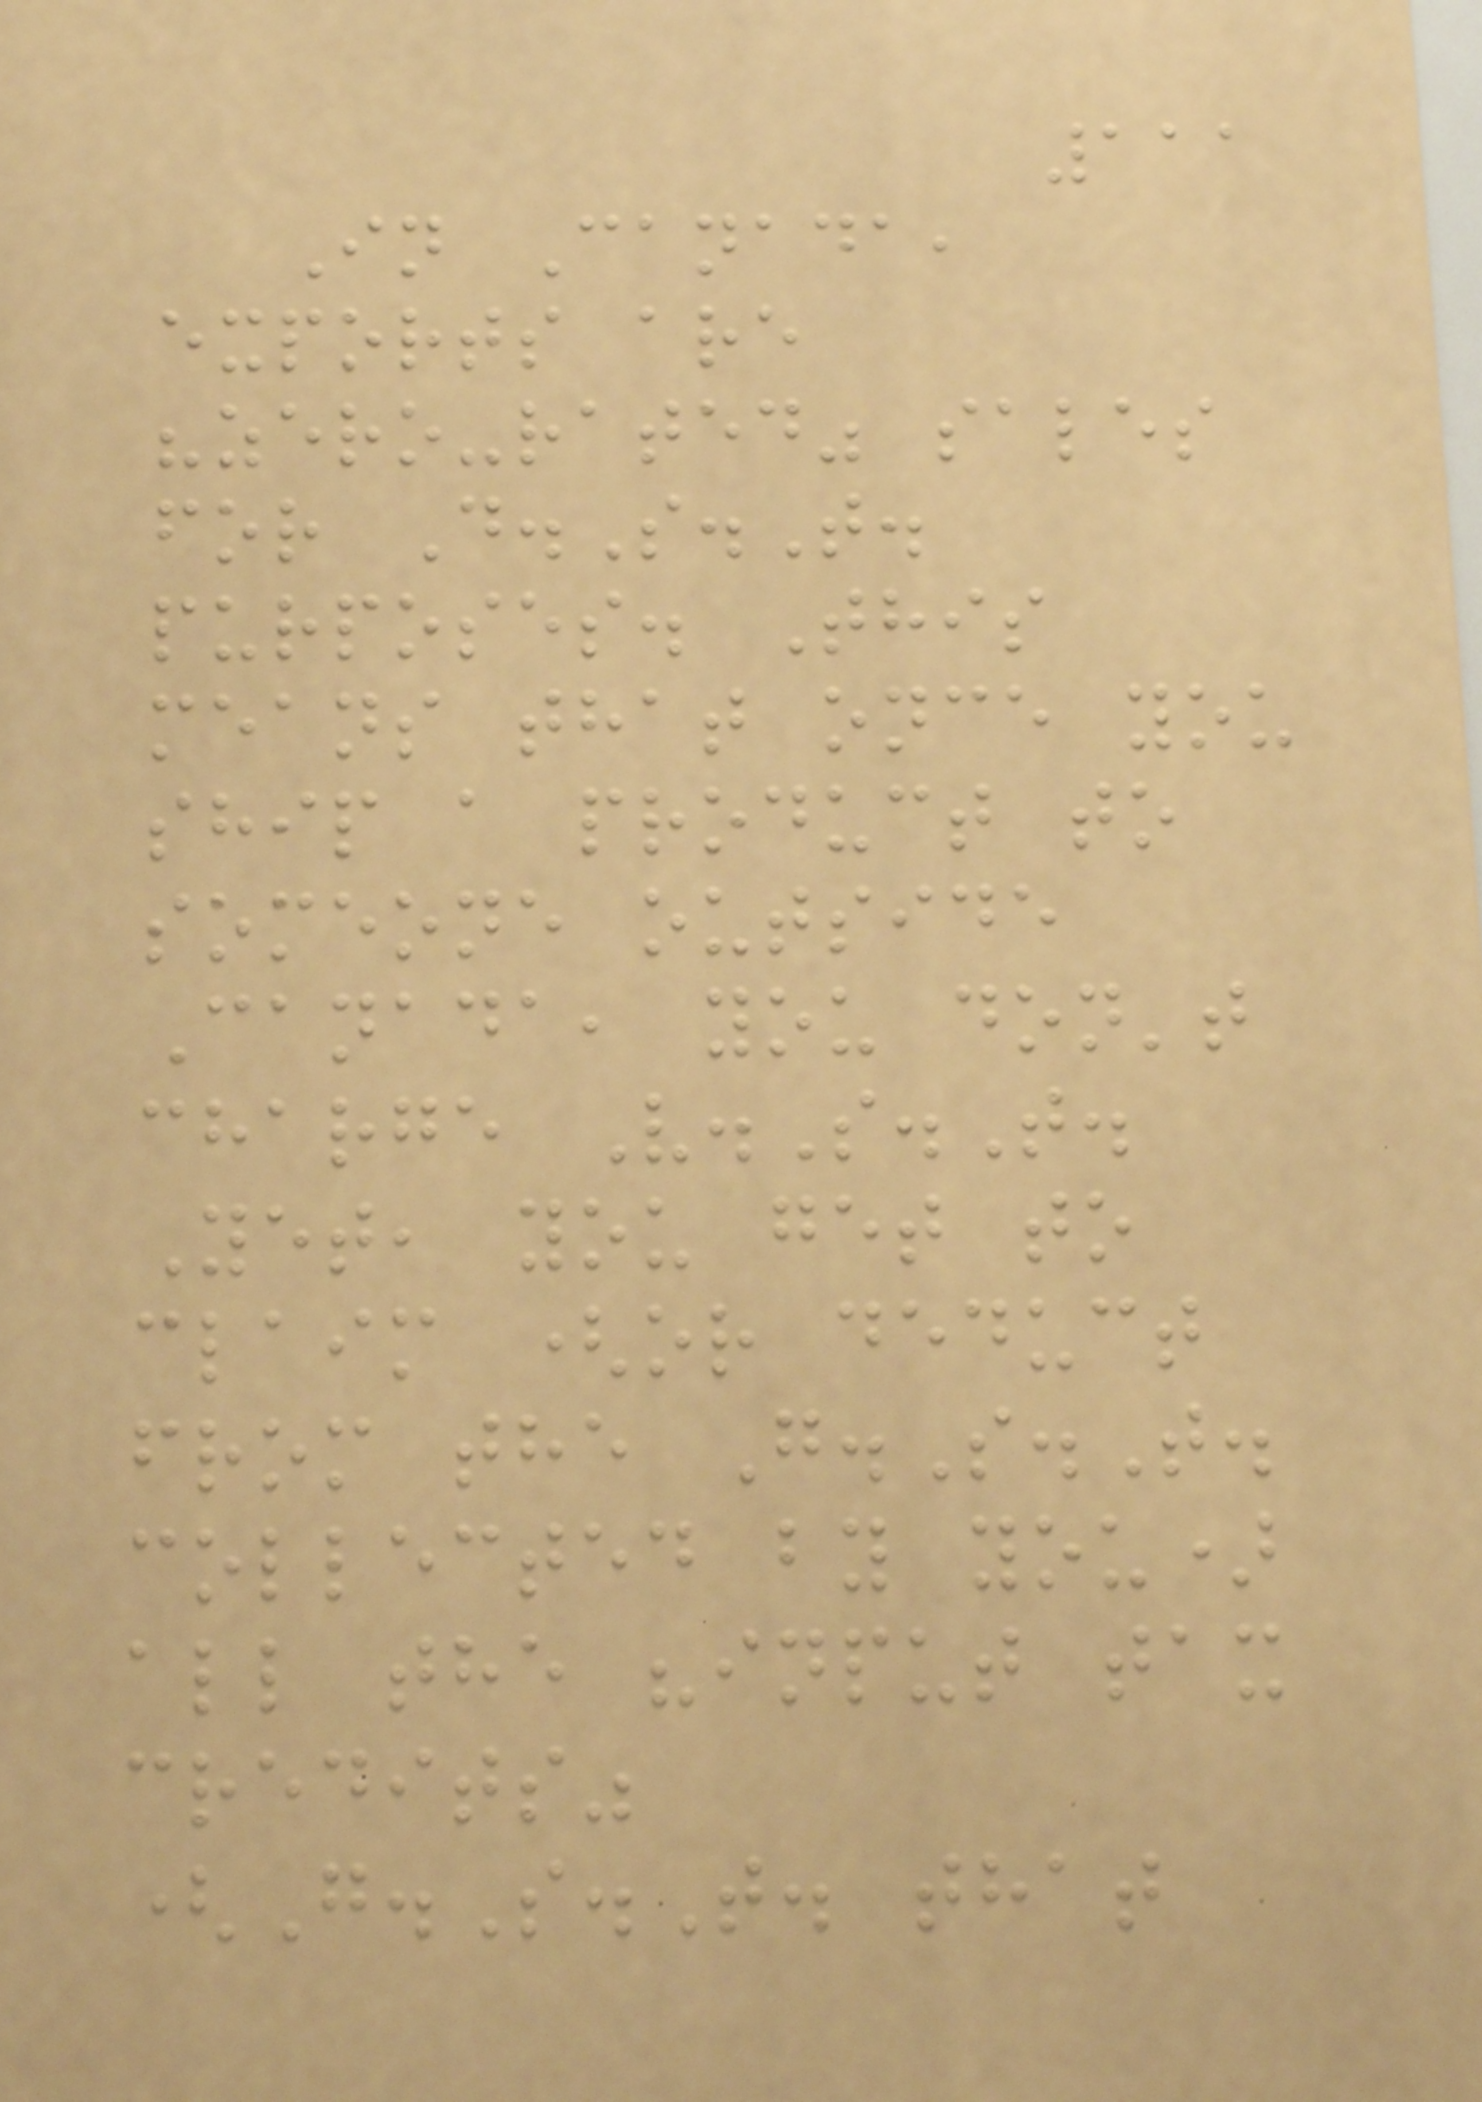111
In Canada,
exports are
"zero-rated" sales
for D.S.T.
purposes. This
means that once you
ship a product to
someone outside
Canada, you don't
charge V.S.T.
Yet, you get to
claim (or deduct
from the G.S.T.
collected by you)
all the "input tax
credits"
(G.S.T. that
